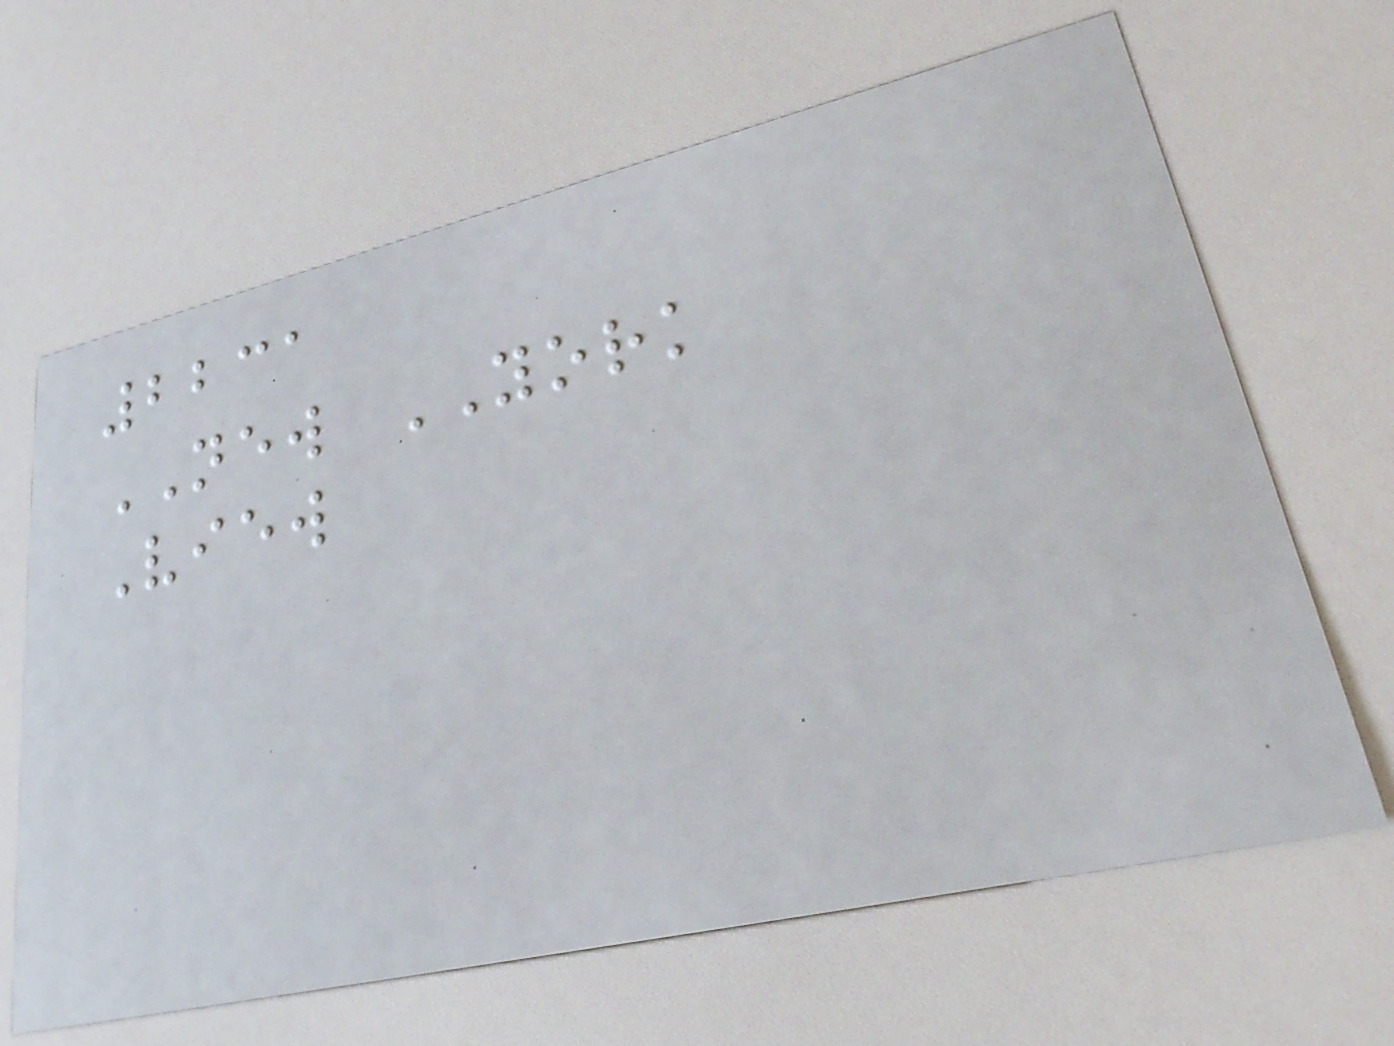2231
NEW YORK
View
